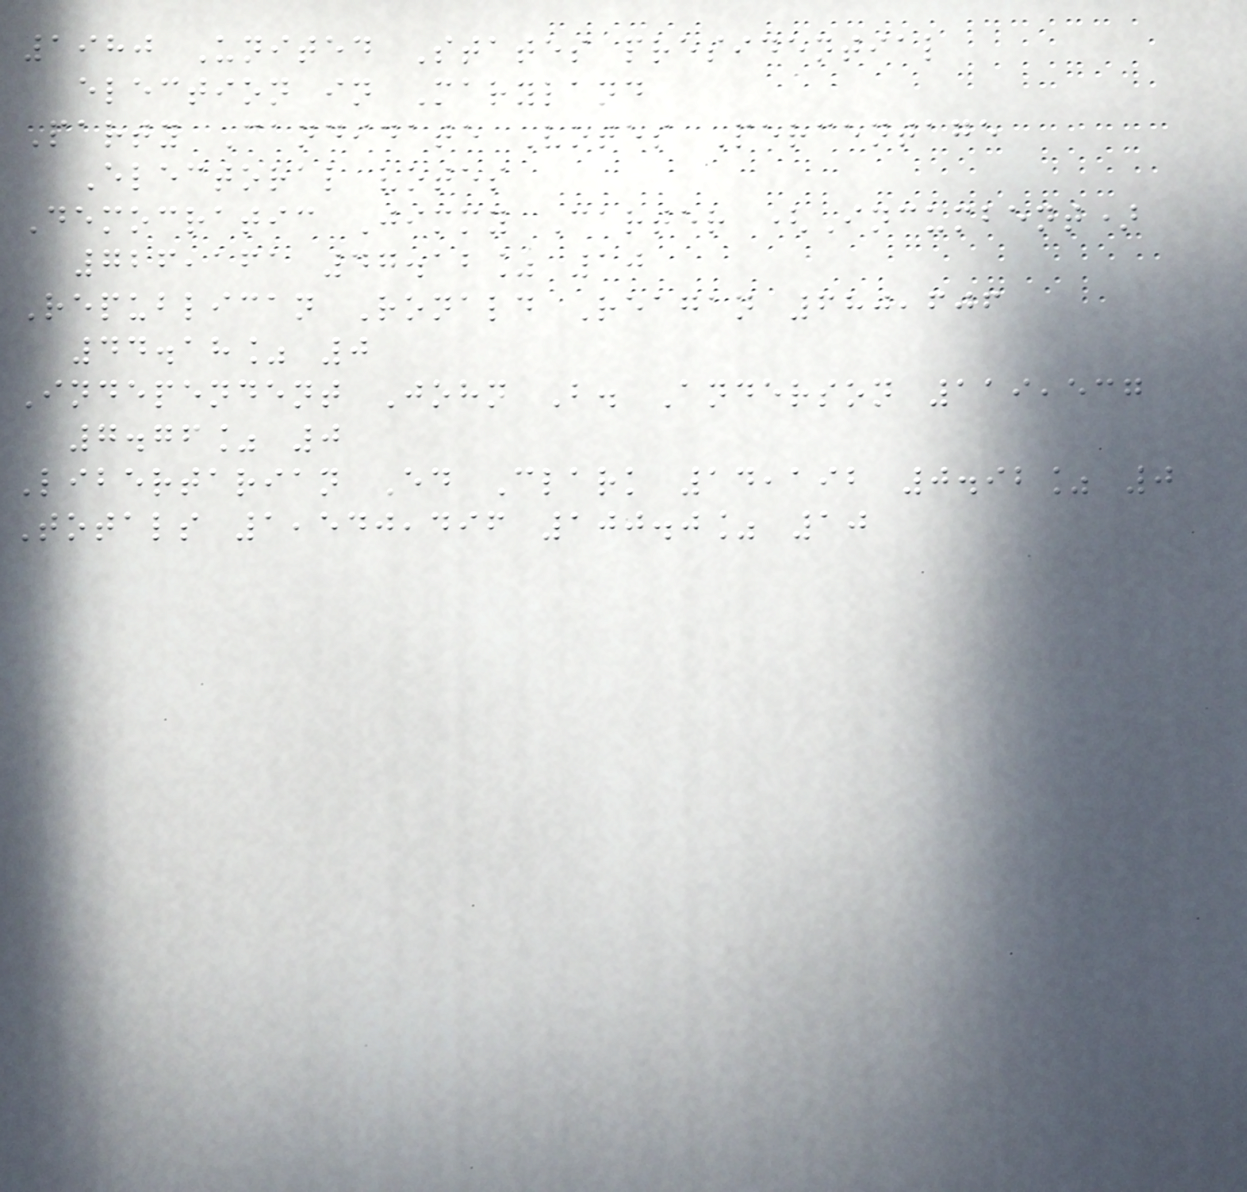1980 United States presidential
election in Maryland
Party Candidate Votes Percentage
Electoral votes
Democratic Jimmy Carter (Incumbent)
726,161 47.12% 10
Republican Ronald Reagan 680,606
44.18% 0
Independent John B. Anderson 119,537
7.76% 0
Libertarian Ed Clark 14,192 0.92% 0
Totals 1,540,496 100.0% 10
